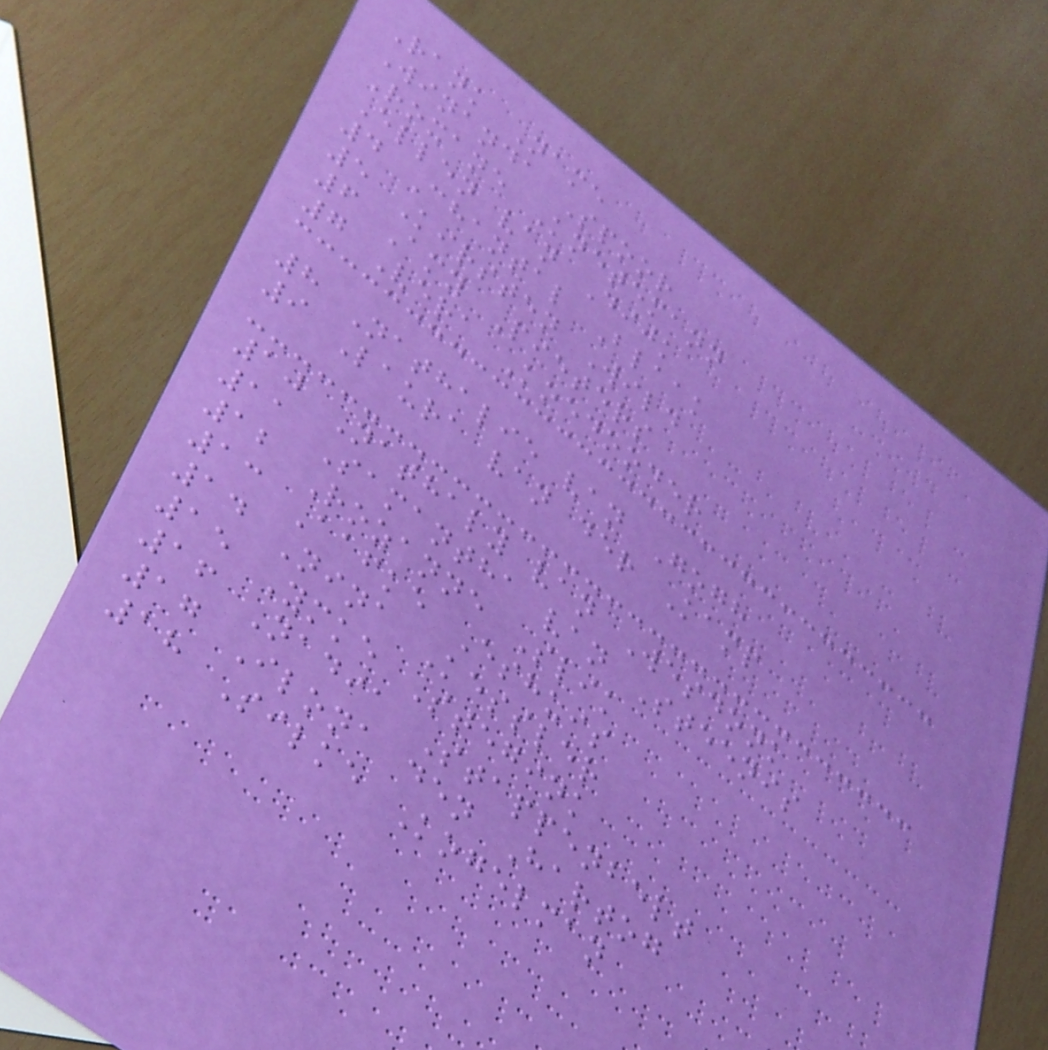Rank Name
Winanda Spoor
Roxane Knetemann
Ellen van Dijk
4 Chantal Blaak
5 Kirsten Wild
6 Amy Pieters
7 Vera Koedooder
8 Nathalie van Gogh
9 Laura van der Kamp
10 Nathaly van Wesdonk
11 Samantha van Steenis
12 Rozanne Slik
13 Aafke Eshuis
14 Nina Kessler
15 Ymke Stegink
16 Nadia Stappenbelt
17 Ilona den Hartog
18 Silke Kogelman
